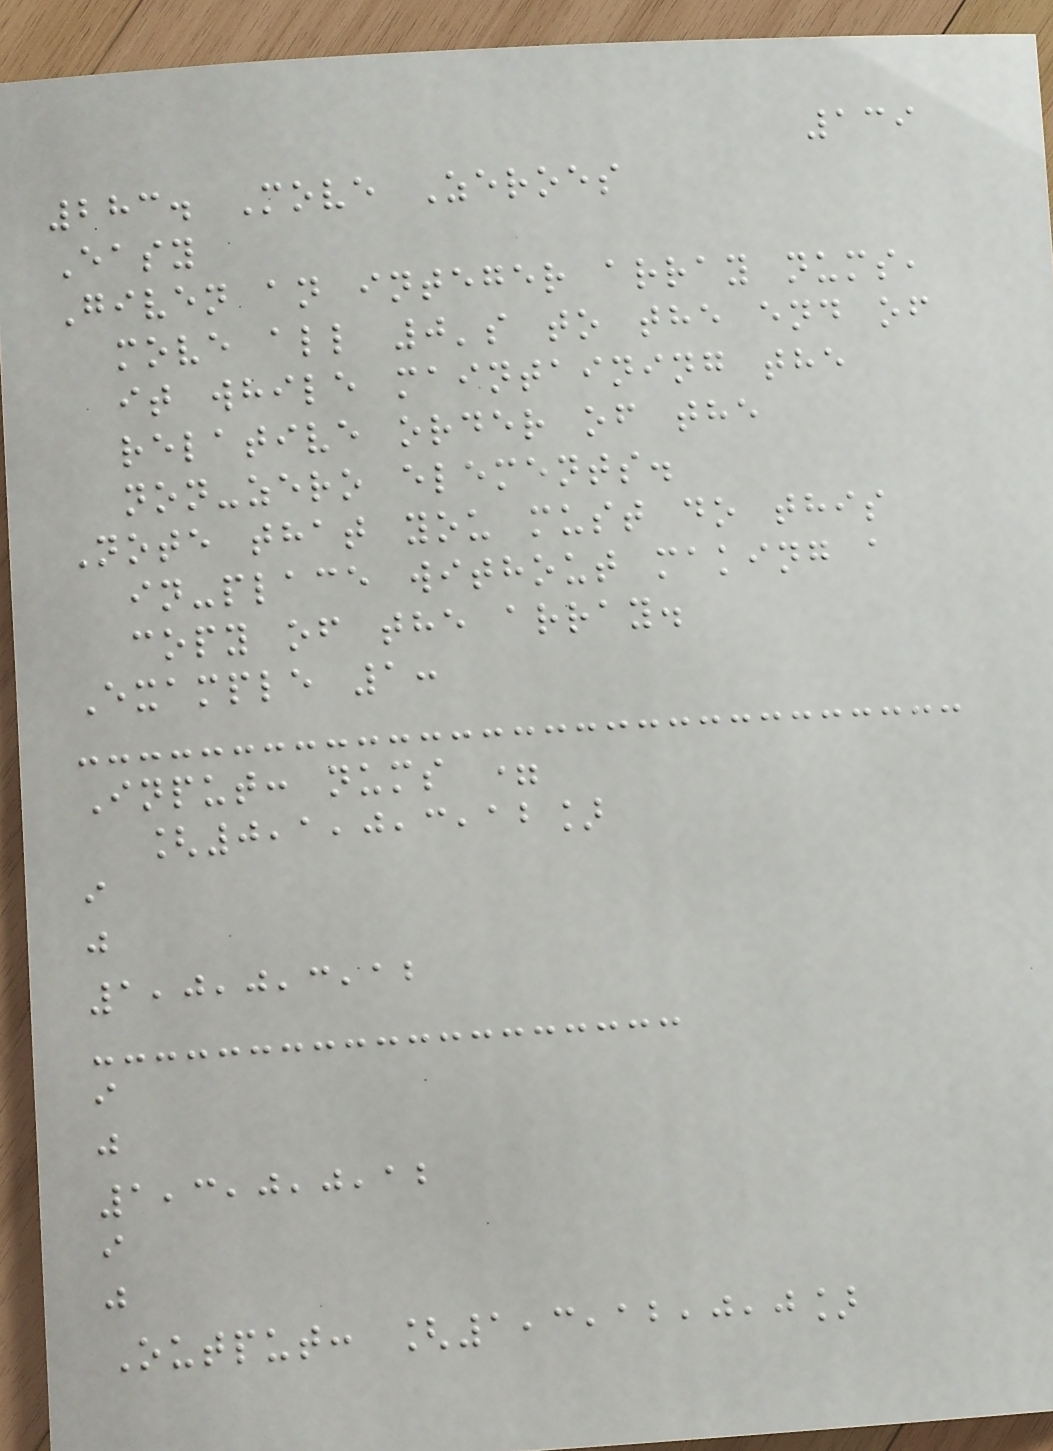139
283. Move Zeroes
Easy
Given an integer array nums,
move all 0's to the end of
it while maintaining the
relative order of the
non-zero elements.
Note that you must do this
in-place without making a
copy of the array.
Example 1:
Input: nums =
[0,1,0,3,12]
i
j
1,0,0,3,12
i
j
1,3,0,0,12
i
j
Output: [1,3,12,0,0]
